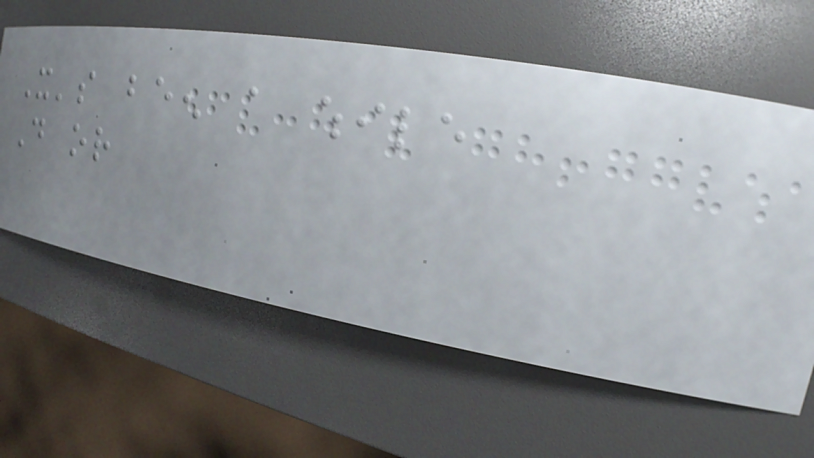It's been a while
Do or
